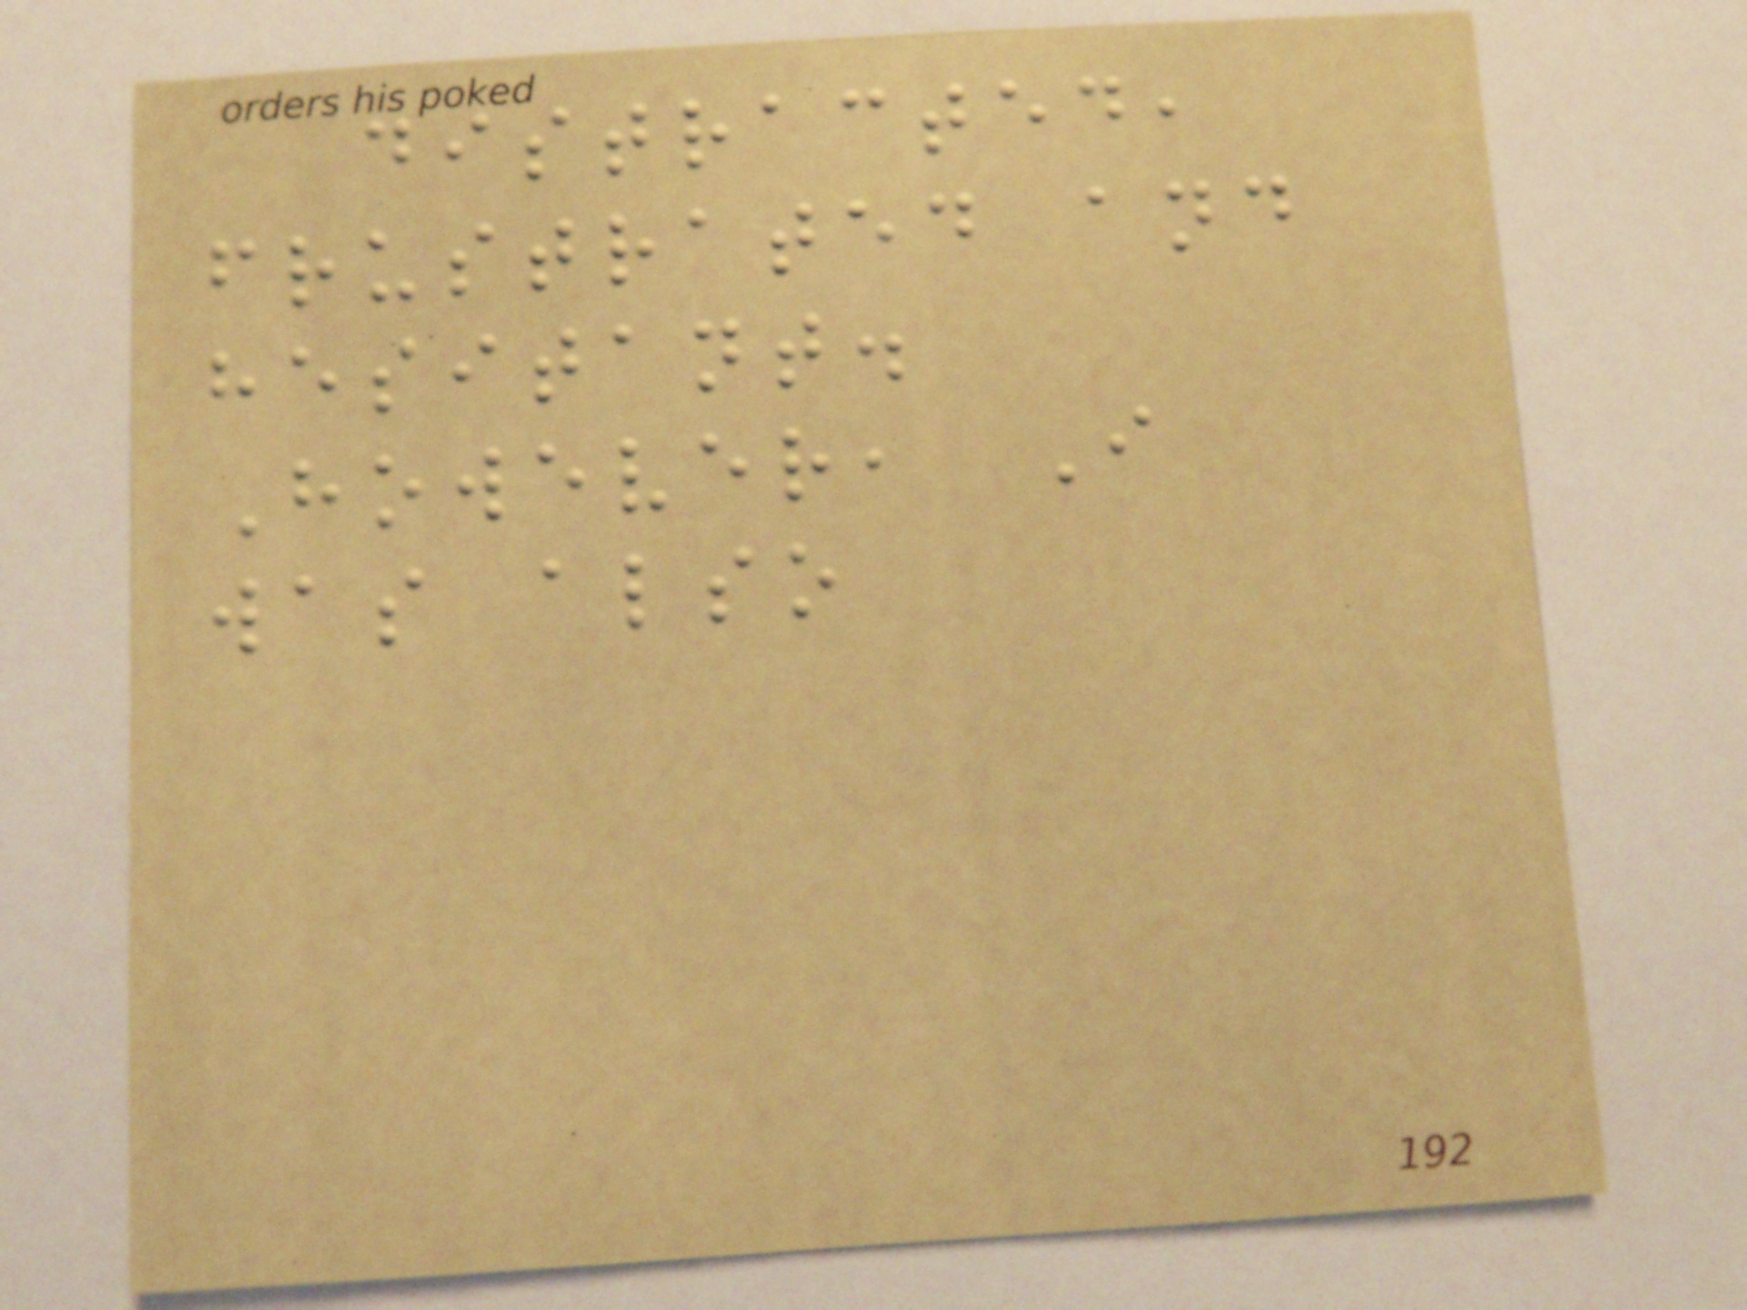distracted,
frustrated and
hesitant.
However, I
was also
